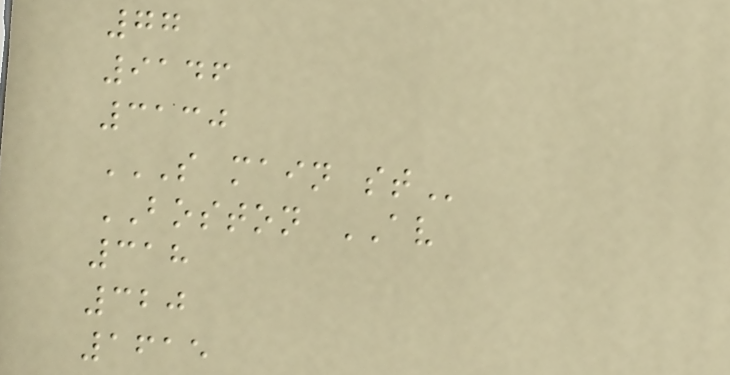77
9146
3130
S MAIN ST
BOSTON AV
318
320
1615
